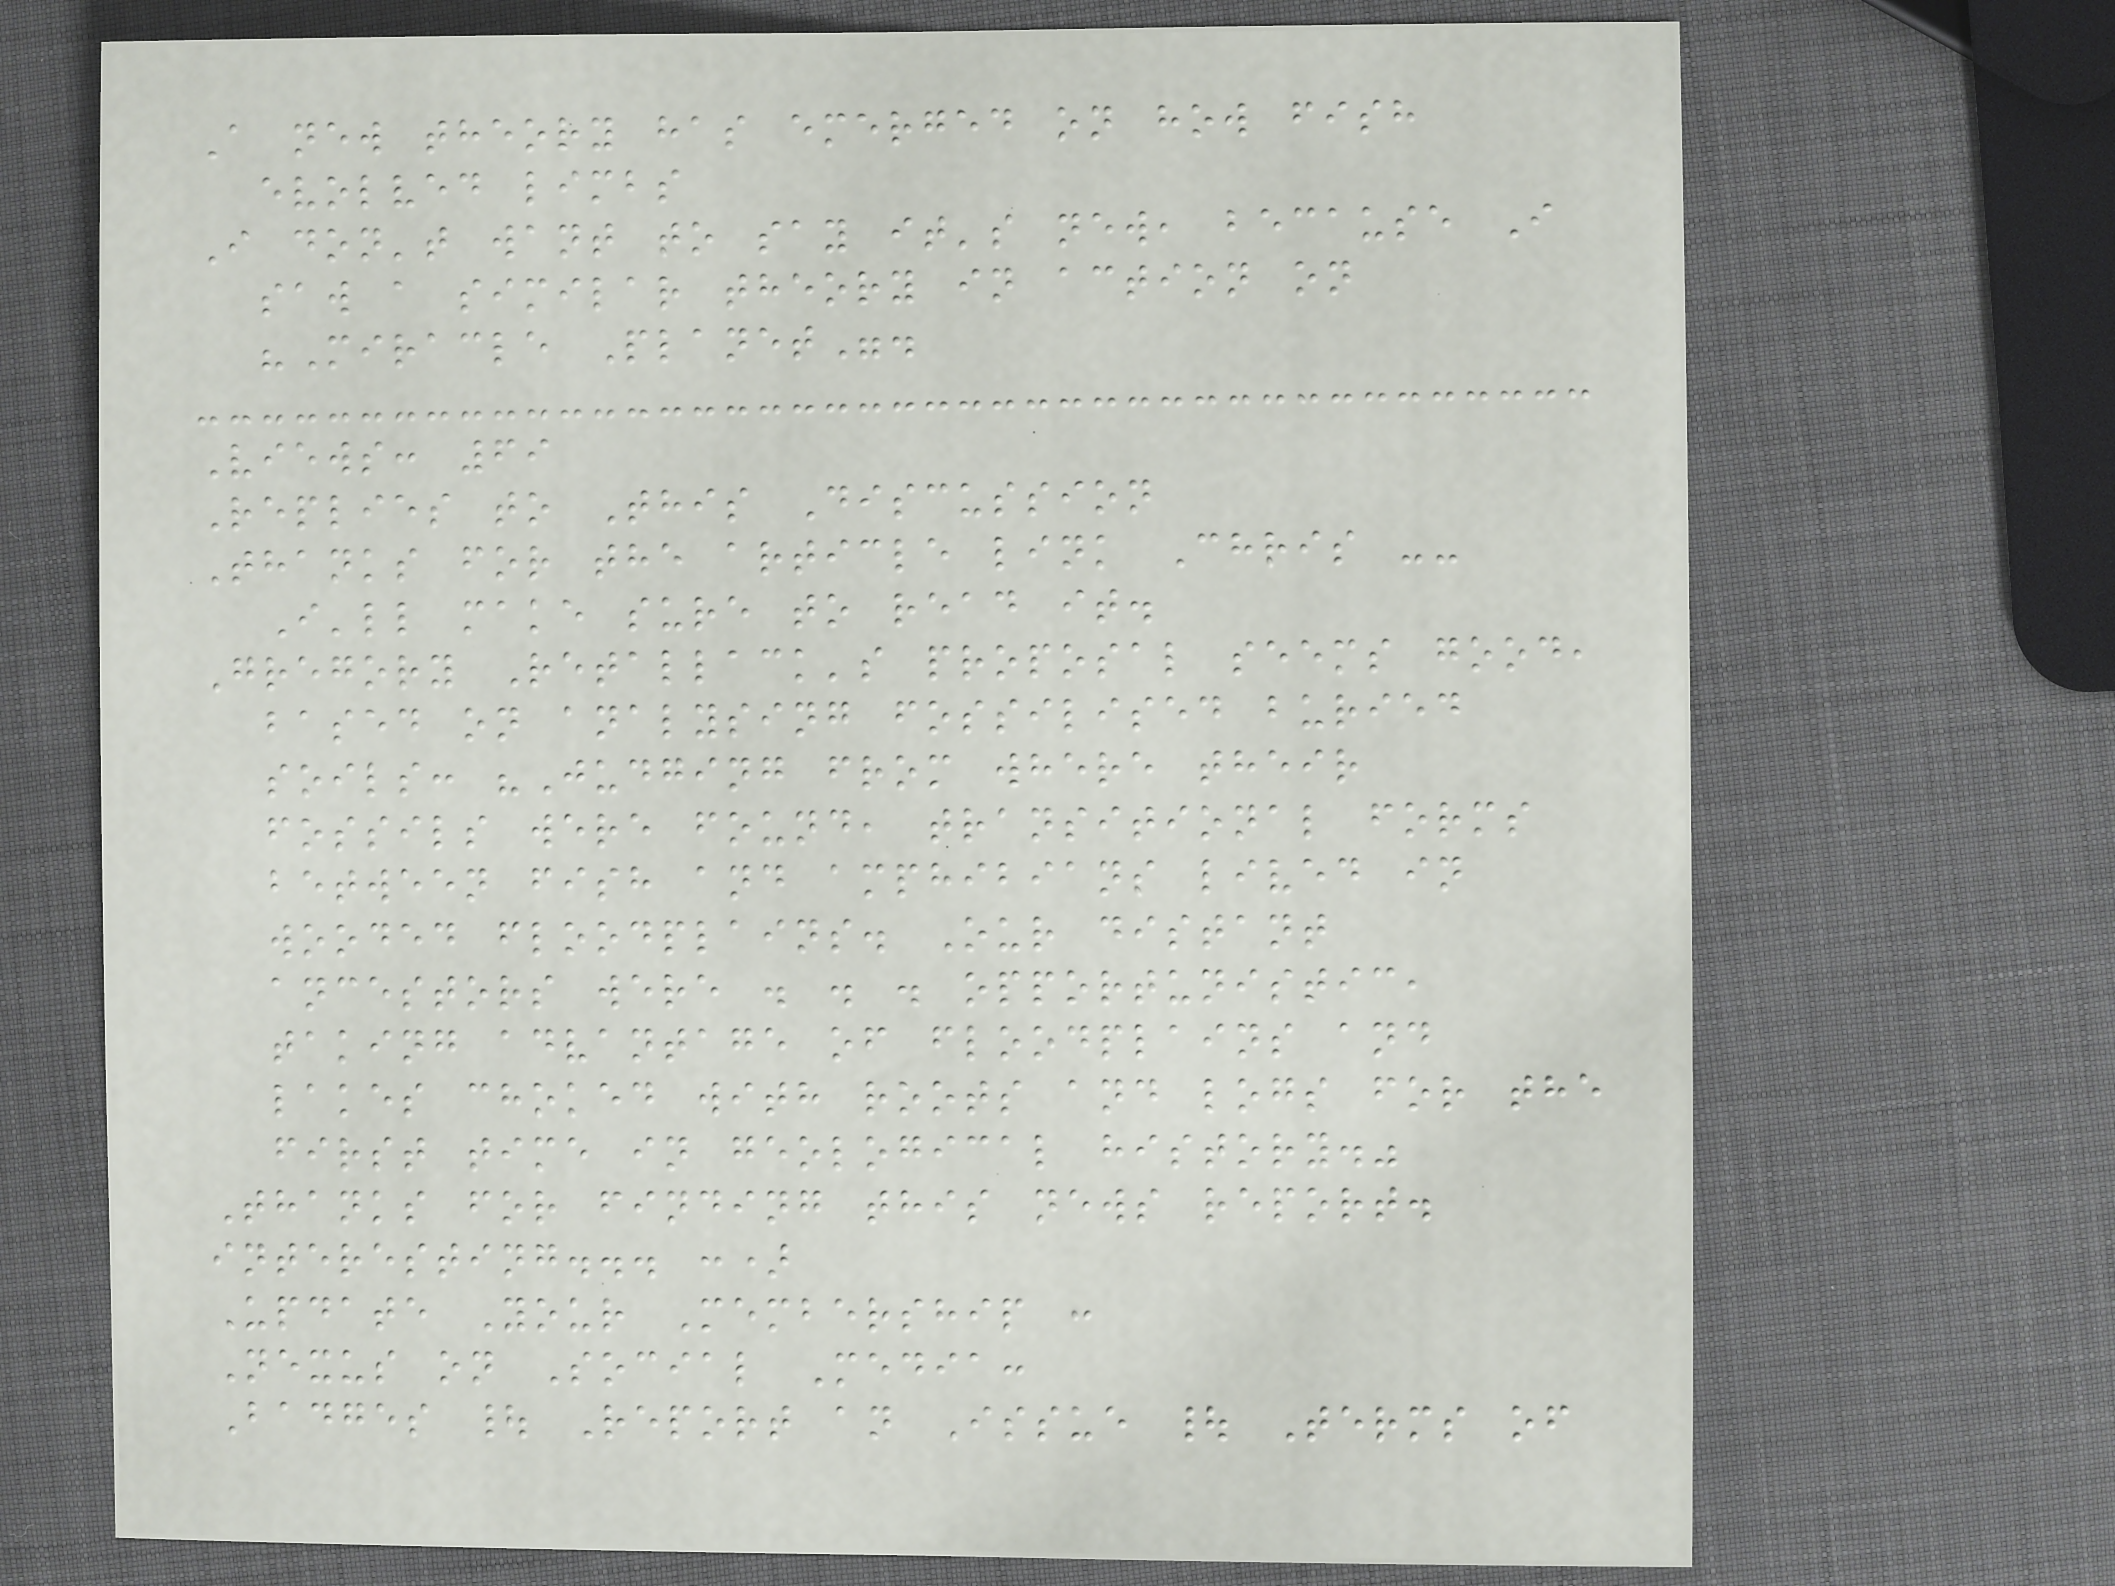A new theory has emerged on how fish
evolved limbs
I don't want to say it's new, because I
saw a similar theory in action on
"Miracle Planet".
Views: 69
Replies to This Discussion
Thanks for the article link Chris --
I'll make sure to read it.
Gregory Retallack's proposal seems good,
based on analysing fossilised buried
soils: "Judging from where their
fossils were found, transitional forms
between fish and amphibians lived in
wooded floodplains. Our distant
ancestors were . . . opportunistic,
taking advantage of floodplains and
lakes choked with roots and logs for the
first time in geological history."
Thanks for finding this news report.
interesting... :)
Update Your Membership :
Nexus on Social Media:
Badges | Report an Issue | Terms of
